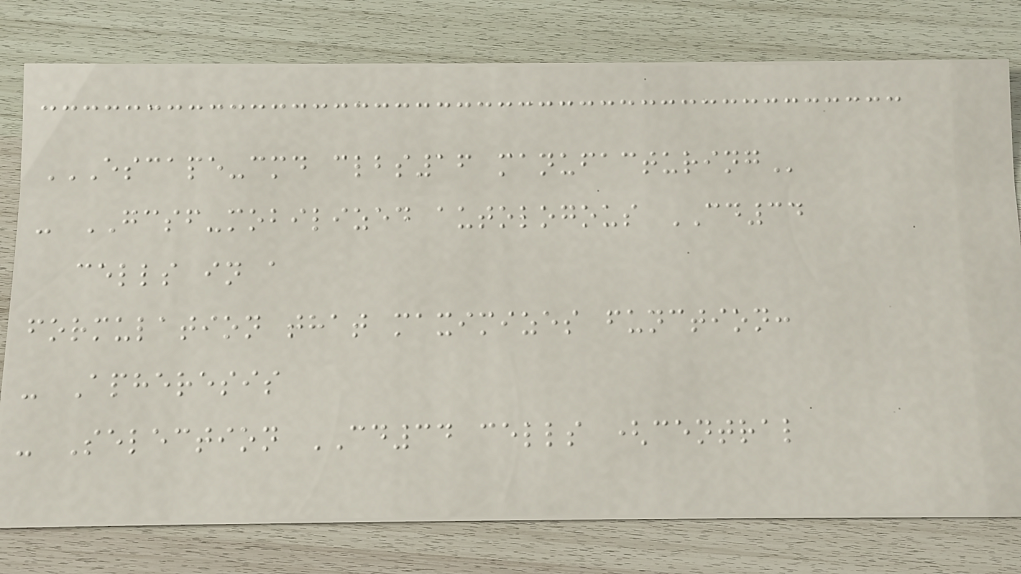ESCAPE-CMD CLBS16 MANUFACTURING
- GCSF-mobilized autologous CD34
cells in a
formulation that maximizes function:
- Apheresis
- Selection CD34 cells (central
